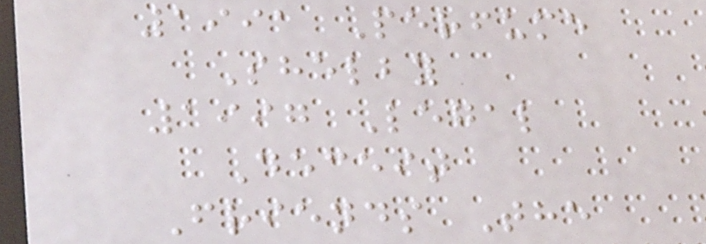1991 Perfume
Shelby
1997 Legal
Deceit
Friends The
